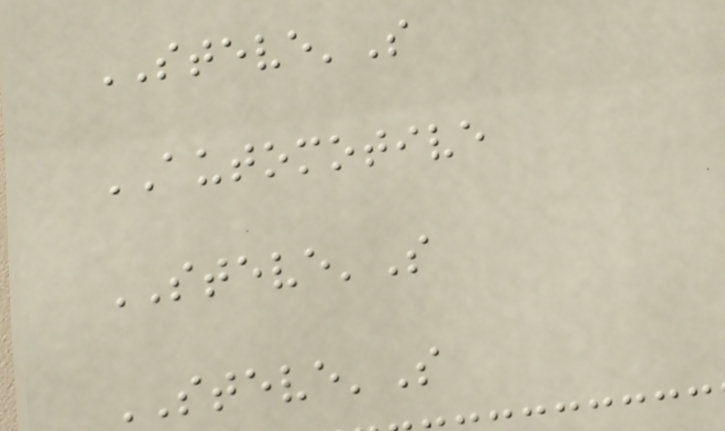STEVE'S
AUTOMOTIVE
STEVE'S
STEVE'S
